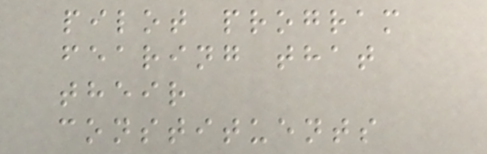pilot program
fearing that
their
constituents
